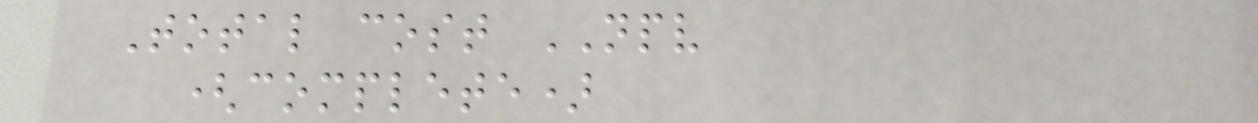Total cost NPV
(complete)
